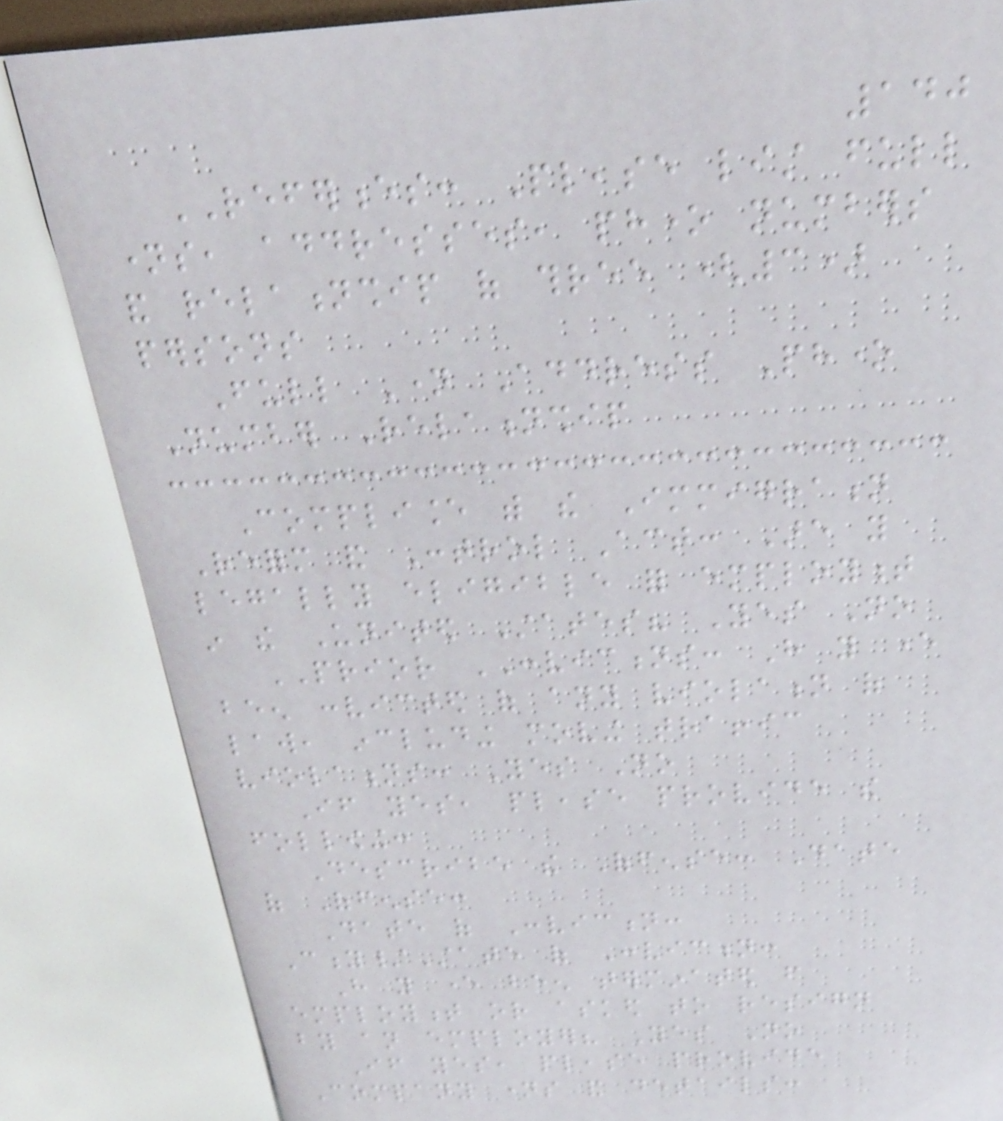140
REFERENCES: Please list full
names, addresses, phone numbers
and relationship of three (3)
persons
Full Name Address Phone
Number Relationship
Compliance with the Immigration
Reform and Control Act: Are you
legally eligible for employment
in the United States? Yes No
PRIOR CONVICTIONS: Have you ever
been convicted of any violation of
law, including moving traffic
violations: Yes No
If yes, please provide the
following:
Describe the Offense: Date
of Offense:
Date of Conviction:
City/State of Conviction:
Have you ever been terminated from
employment or asked to resign
by an employer? Yes No
If yes, please provide
Company names and details:
